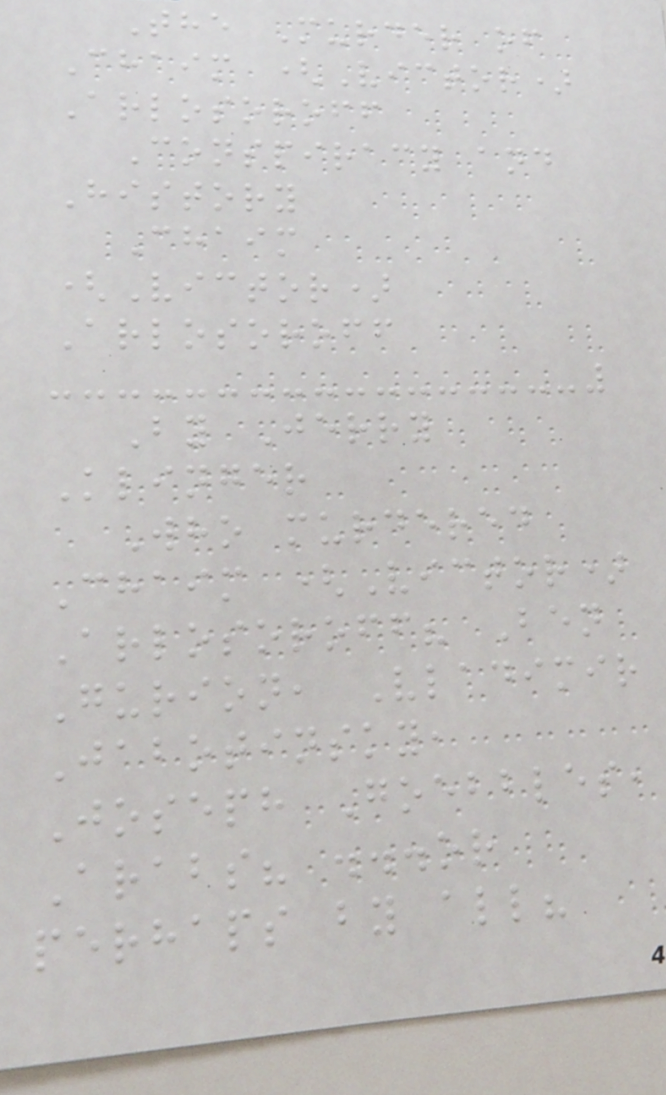The Murder of
Chaim (Victor)
Arlosoroff
Conspiracy and
History
Chaim
(Victor)
Arlosoroff
By Jerry
Klinger
Who murdered
Chaim (Victor)
Arlosoroff? Ben
Gurion, Vladimir
Jabotinsky,
Joseph Goebbles,
Arabs? ...or
perhaps by all?
